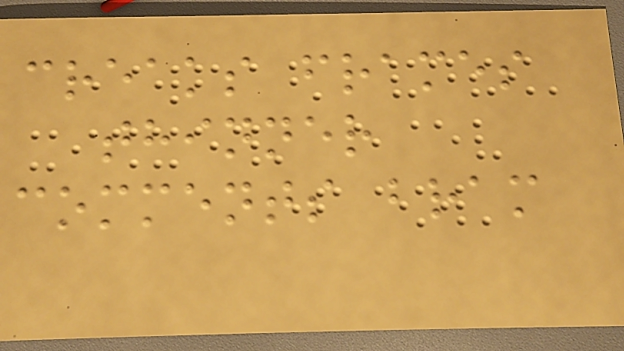creaks frames
thinner
comments bram
